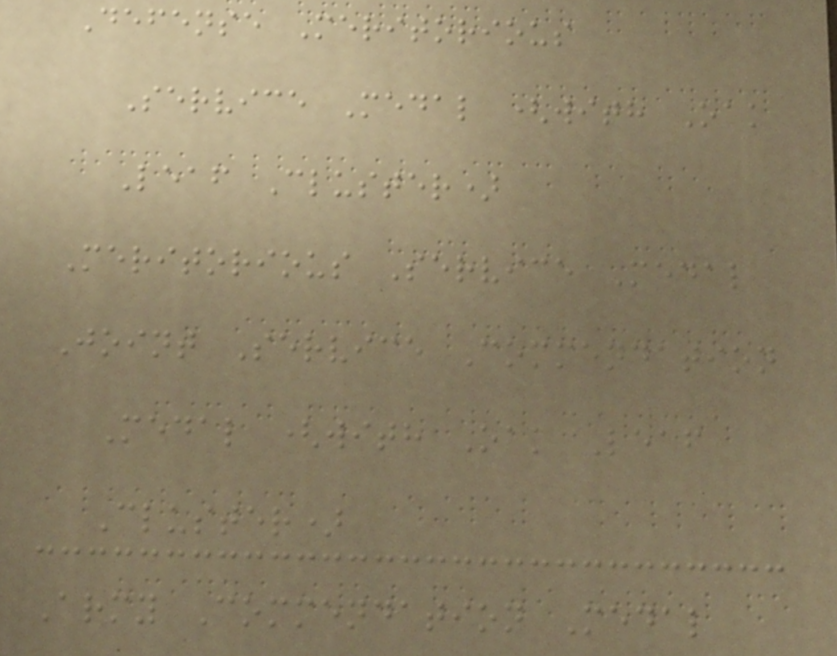Defense Meritorious
Service Medal (with Oak
Leaf Cluster)
Meritorious Service Medal
Joint Service Commendation
Medal (with Oak Leaf
Cluster)
Army Commendation Medal
